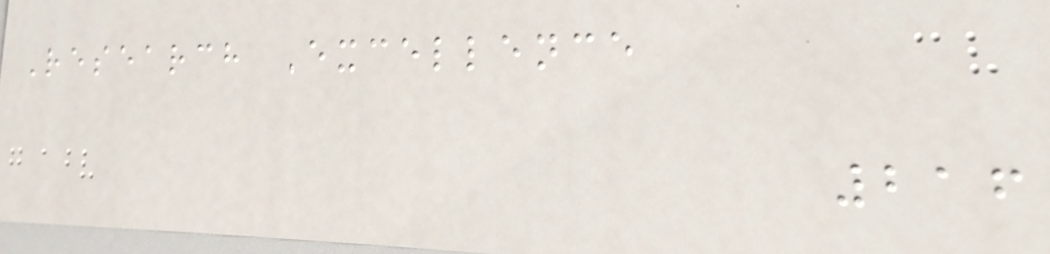Research Excellence
216
